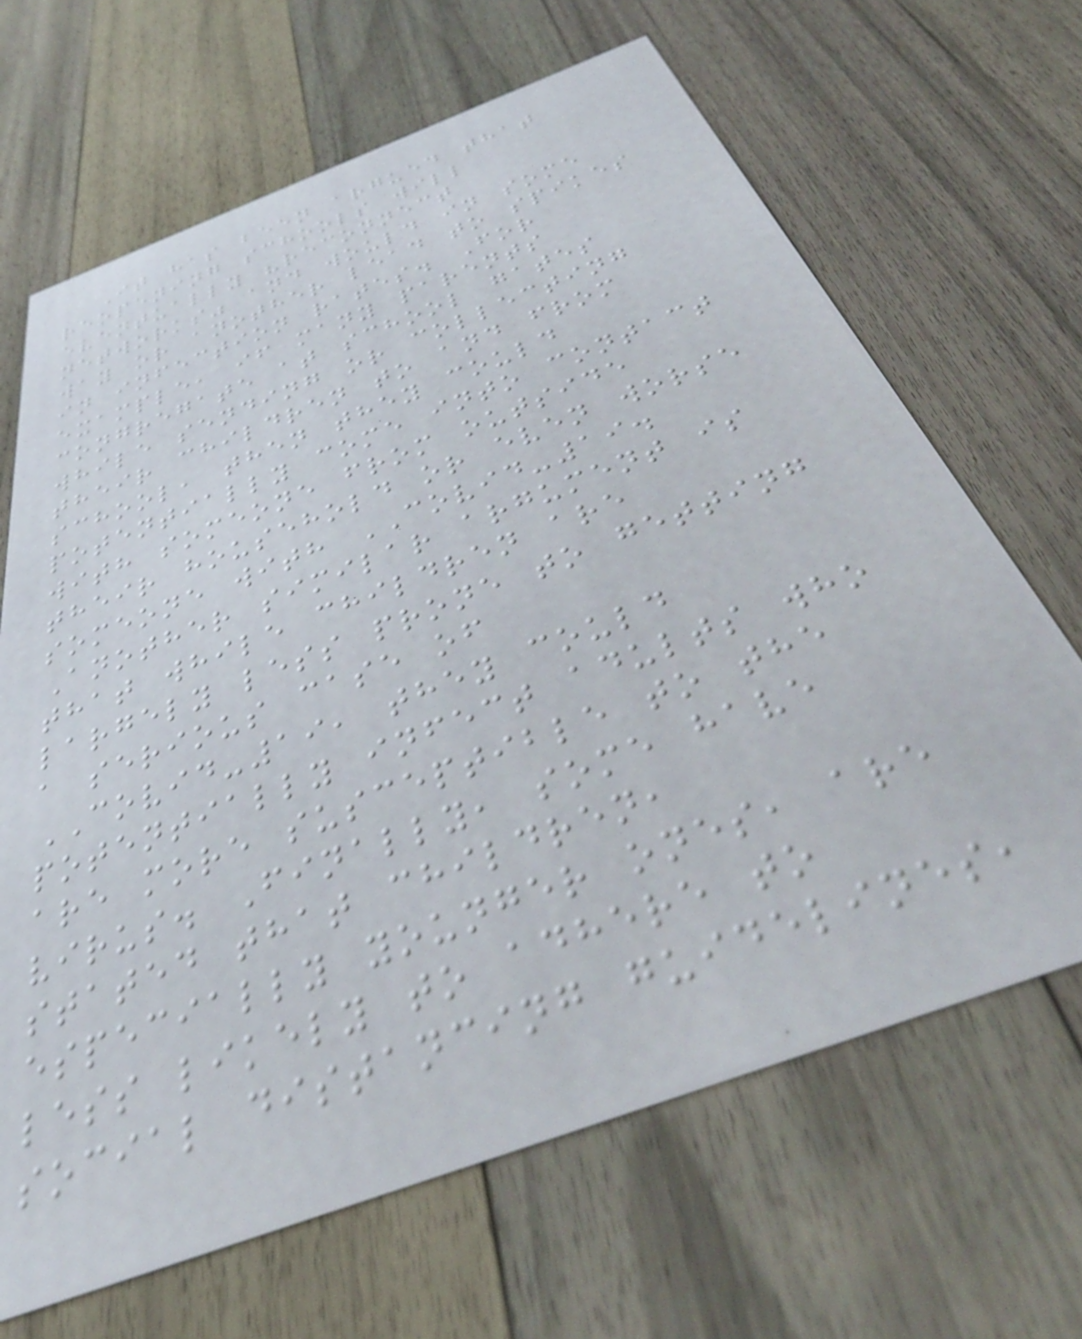It has been argued that
reopening schools will
eventually "reconnect
networks" and would in some
way or another lead to spikes
in infection rates. For
example, if many parents
congregate at school gates
while sending or collecting
their children to and from
school, then they could
potentially come into contact
with someone from outside
their household or even worse
someone with COVID-19.
Another similar argument is
that while children are
largely less prone to getting
a serious case of
COVID-19, they could
potentially infect adults who
are more susceptible to the
virus. Finally, some have
stated that children,
especially younger ones, are
less likely to adhere to
social distancing guidelines,
